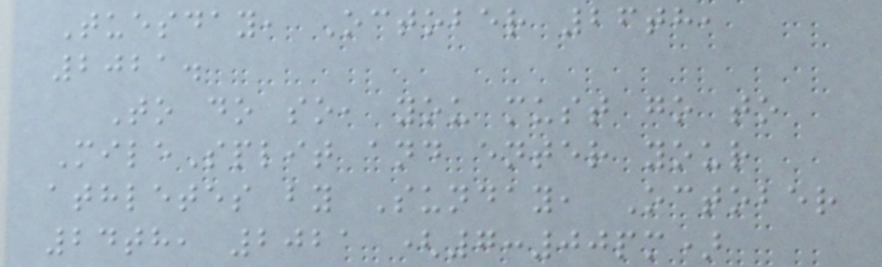Tuesday, October 26th,
2021.
To do so, you must go to
MileSplit and enter your
athletes by Sunday, October
24th, 2021 (7:00pm)
